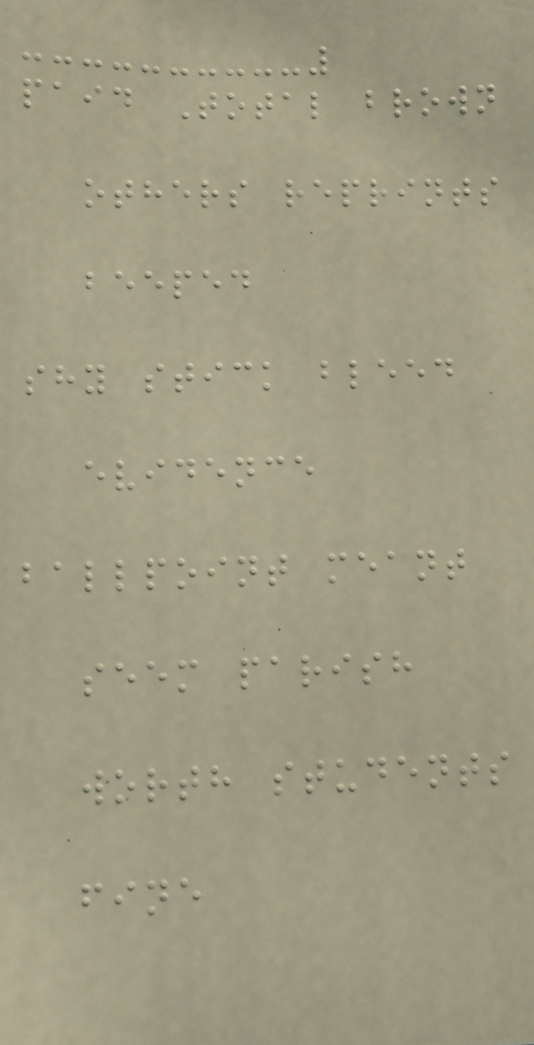paid Total brown
others reprints
beeped
shy stick bleed
evidence
ballpoint meant
seem parish
worth students
fine
